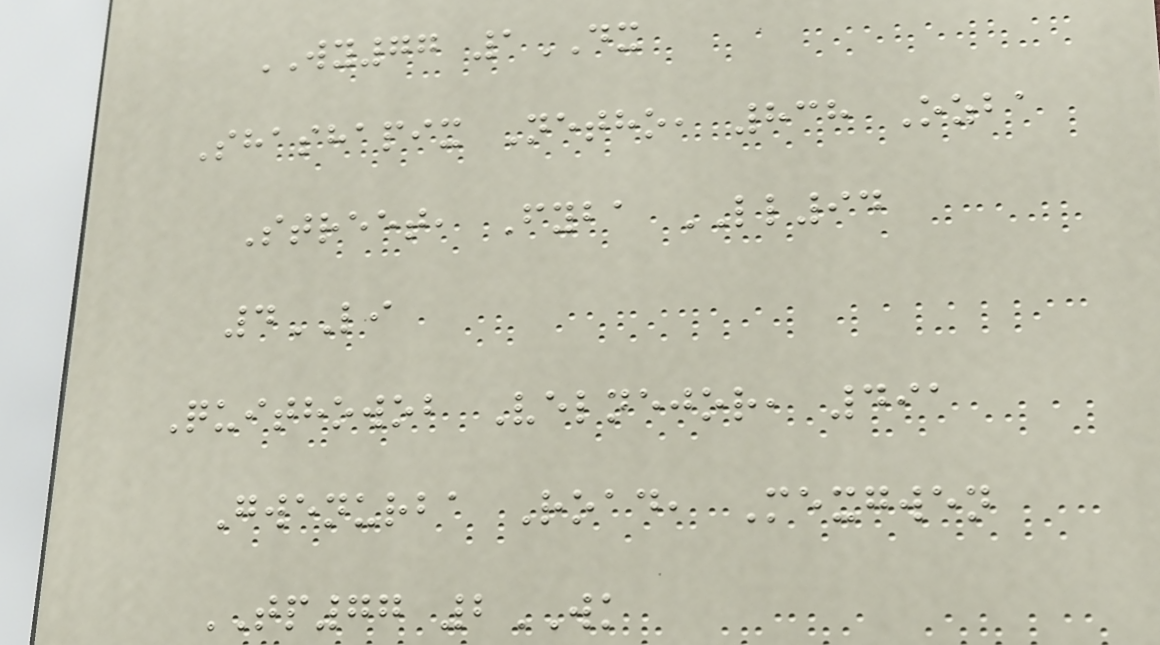WY77 1DX
Shashapix Netho, 838 Ozba
Street, Fyba LL94
4LI
Quithowob Velnejor, 491
Gwenurba Road, Mexgwen
TP77 2WK
